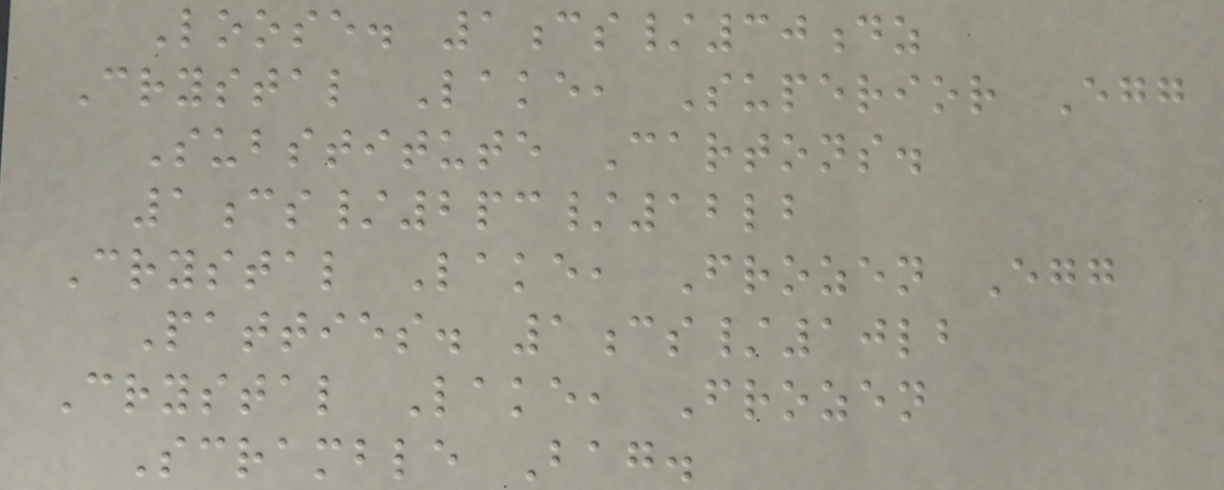Loose. 1cs/30dz
Crystal Lake, Superior Egg
Substitute Cartons.
1cs/2pc/12lb
Crystal Lake, Frozen Egg
Patties. 1cs/10lb
Crystal Lake, Frozen
Scramble Bag.
